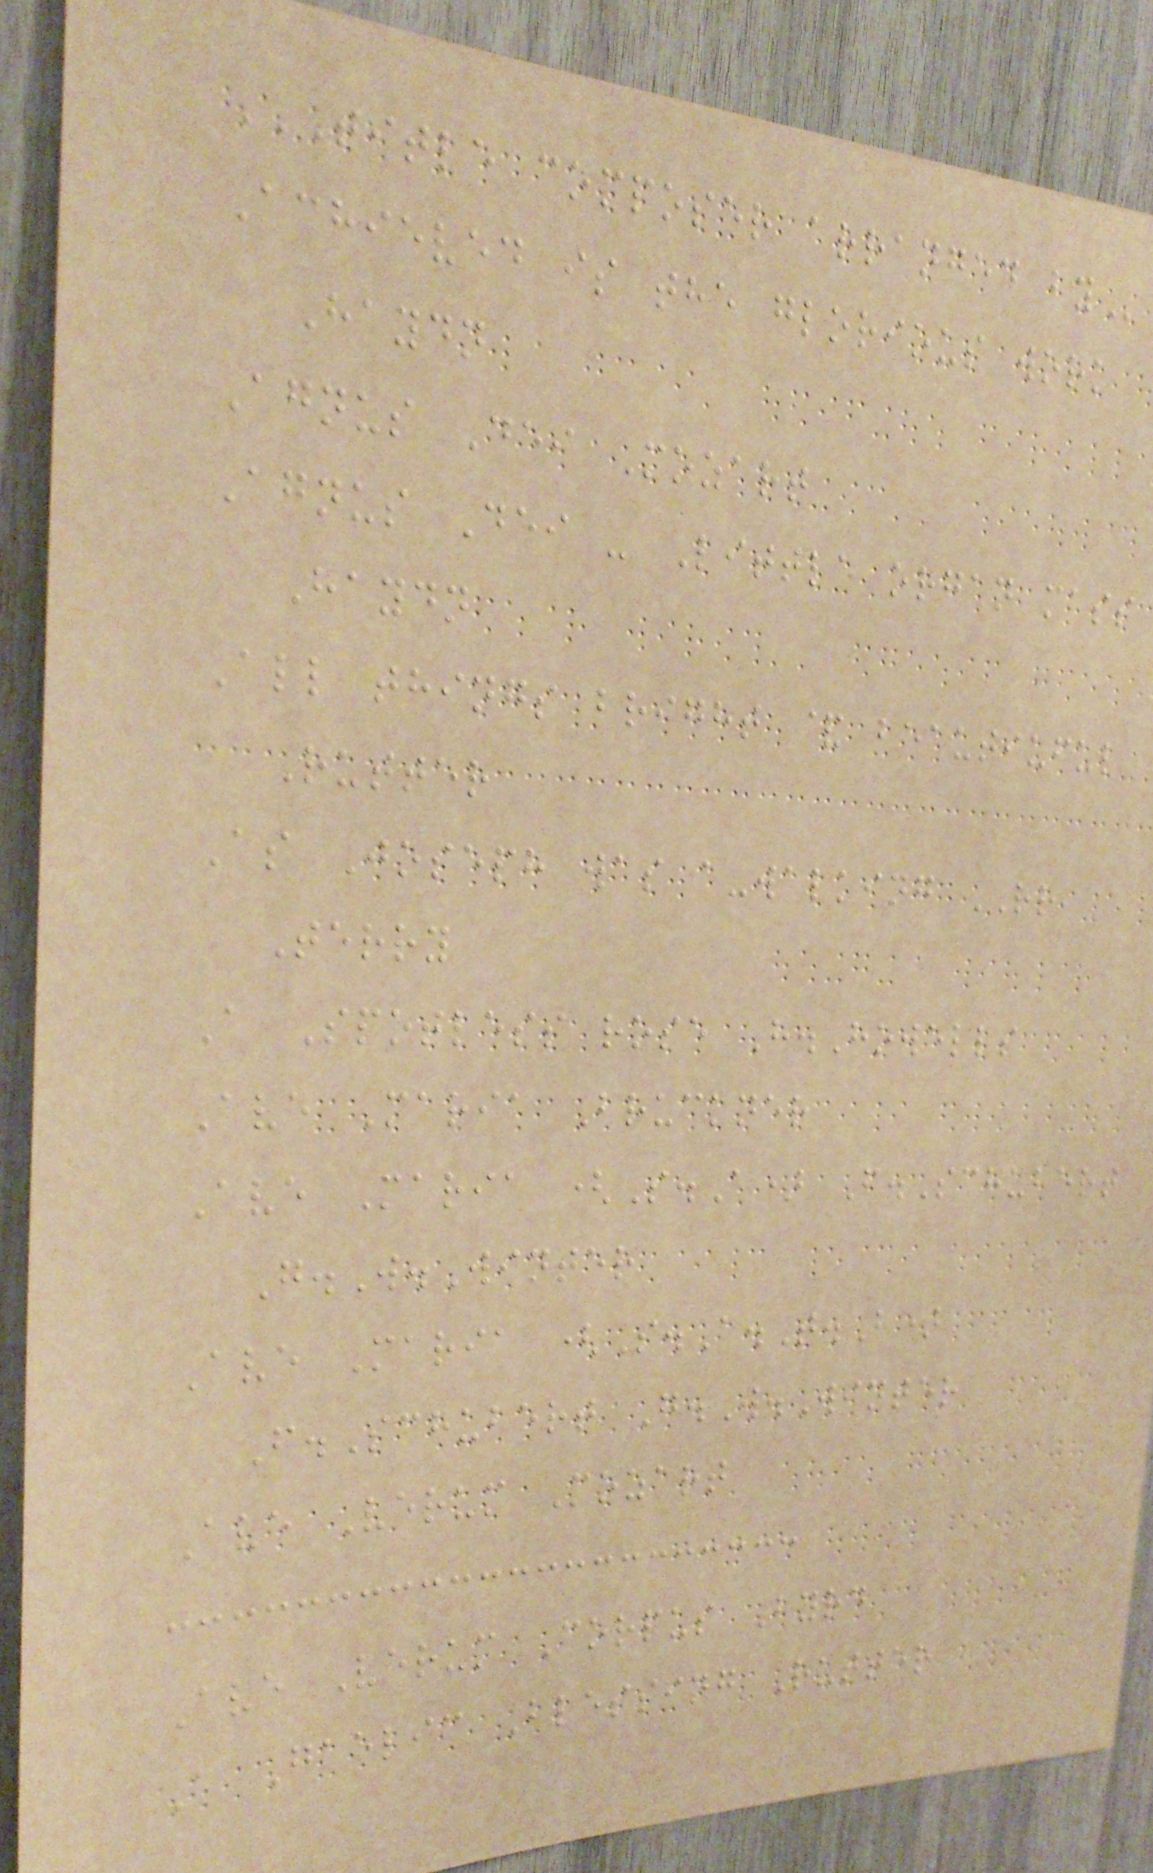TITLE COMPOSER ARRANGED BY
Achieved is the glorious work
Haydn
Agnus Dei Mozart
Agnus Dei - Little organ mass
Haydn
All things bright & beautiuful
Rutter
As Joseph was a-walking RR
Terry
A Spotless rose H.Howells
Ave Maria Bruckner
Ave Maria (S.A) F.Schubert
G.W.Winter
Ave Maria (S.A.T.B)
F.Schubert G.W.Winter
Ave Verum Mozart
Ave Verum Corpus Byrd
A Gaelic Blessing Rutter
